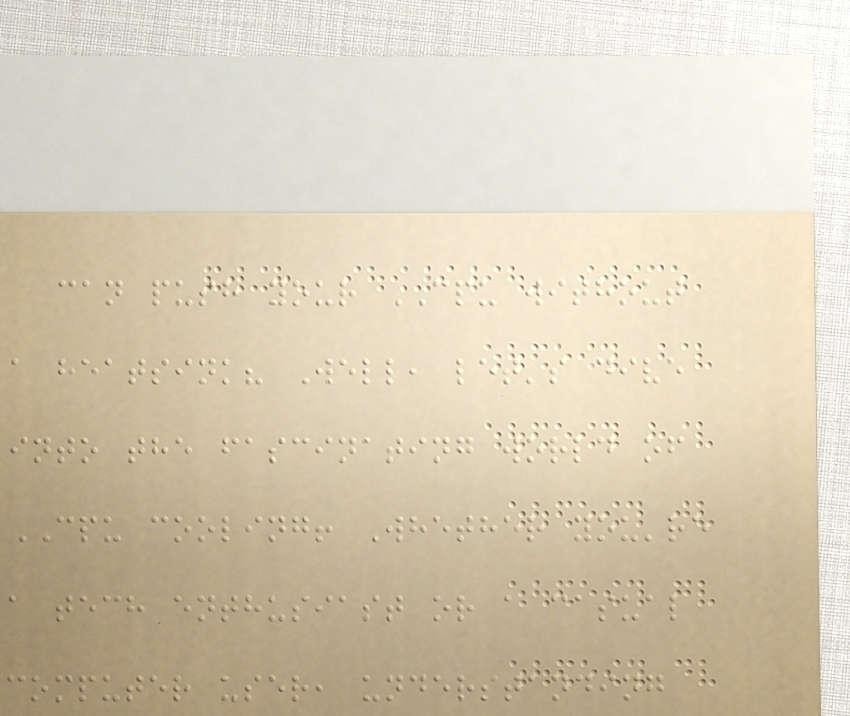can push your CPU without
a heatsink? Well, let's dive
into the fascinating world of
CPU cooling! Whether you're
a tech enthusiast or a casual
computer user, understanding
